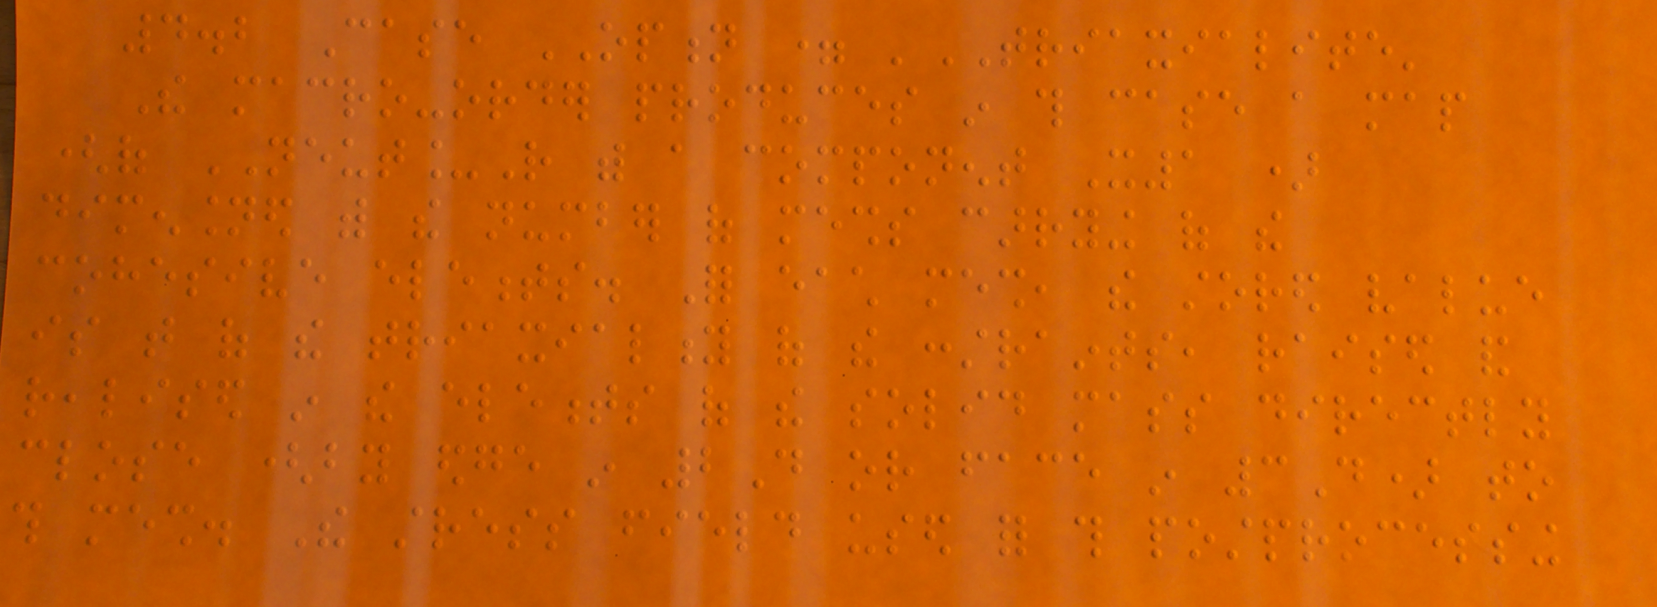4.2 Case OPTION = 'TRIAXIALITE'
The macro-order produces in this case a map
(of NEUT_R with a component X1 )
dimensioned with the number of meshs carrying of the
cohesive elements. For each mesh, the stored value
is that of the triaxiality of the constraints, raised and
realised in the elements of the solid mass directly
close (by edge in 2D or face in 3D) to
this mesh. The stress field used for this postprocessing
